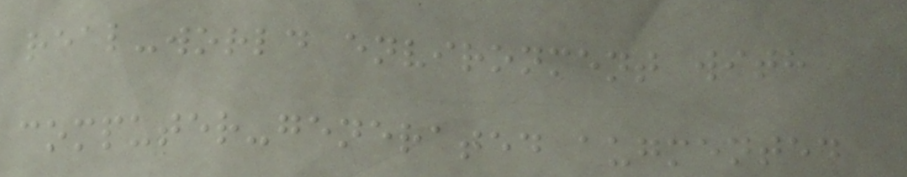real-world environment with
computer-generated augmented
